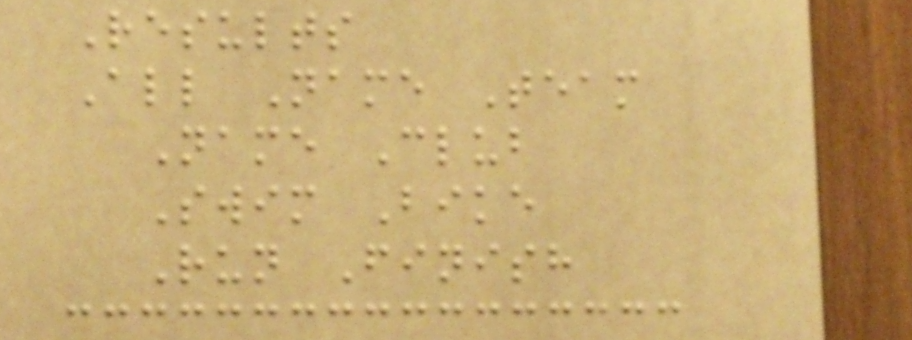Results
All Name Team
Name Club
Swim Bike
Run Finish
